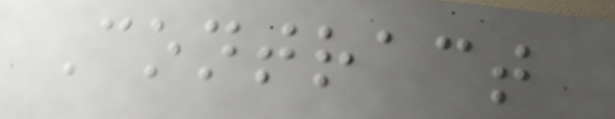Contract
